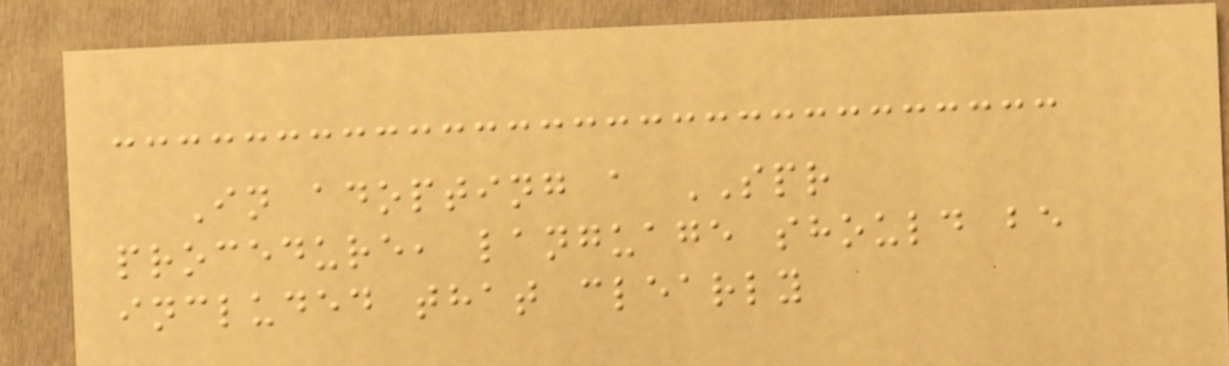In adopting a SPR
procedure, language should be
included that clearly
